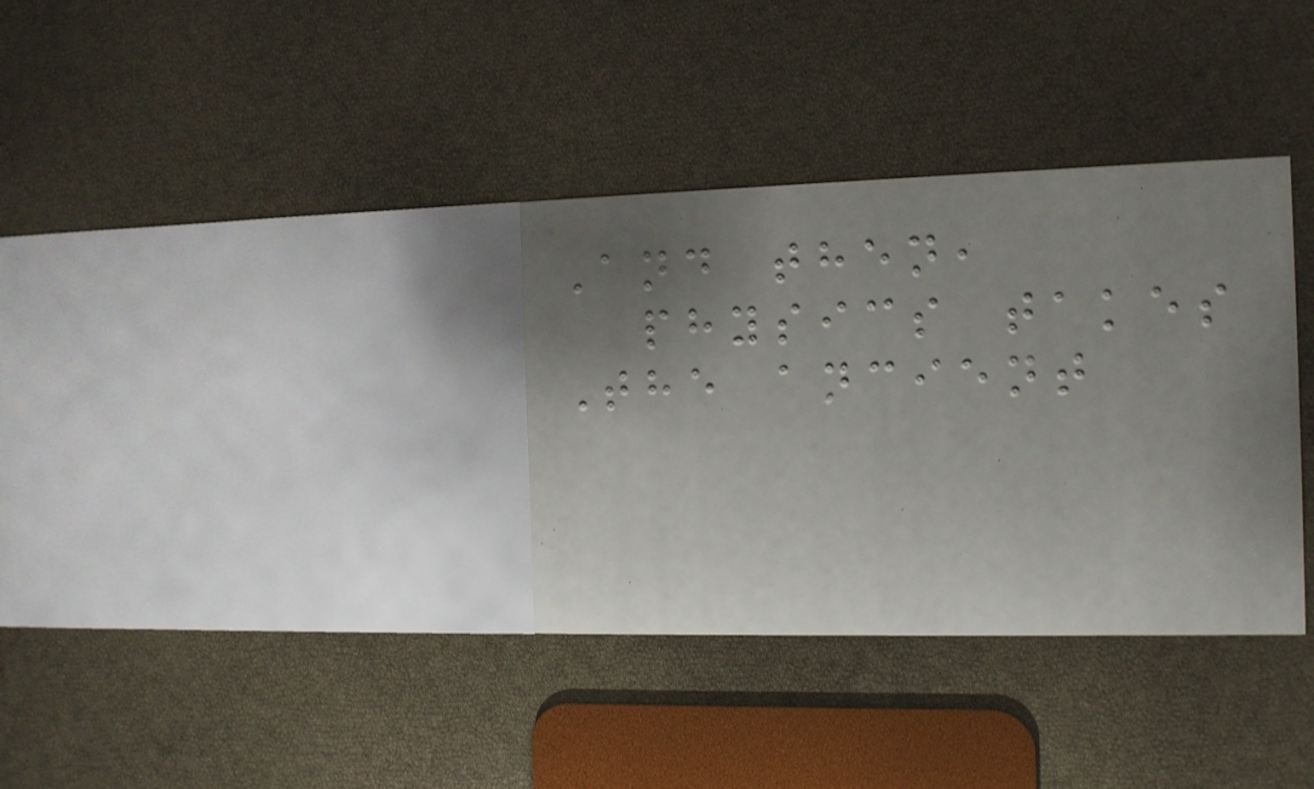And then,
physics takes
The ancient
